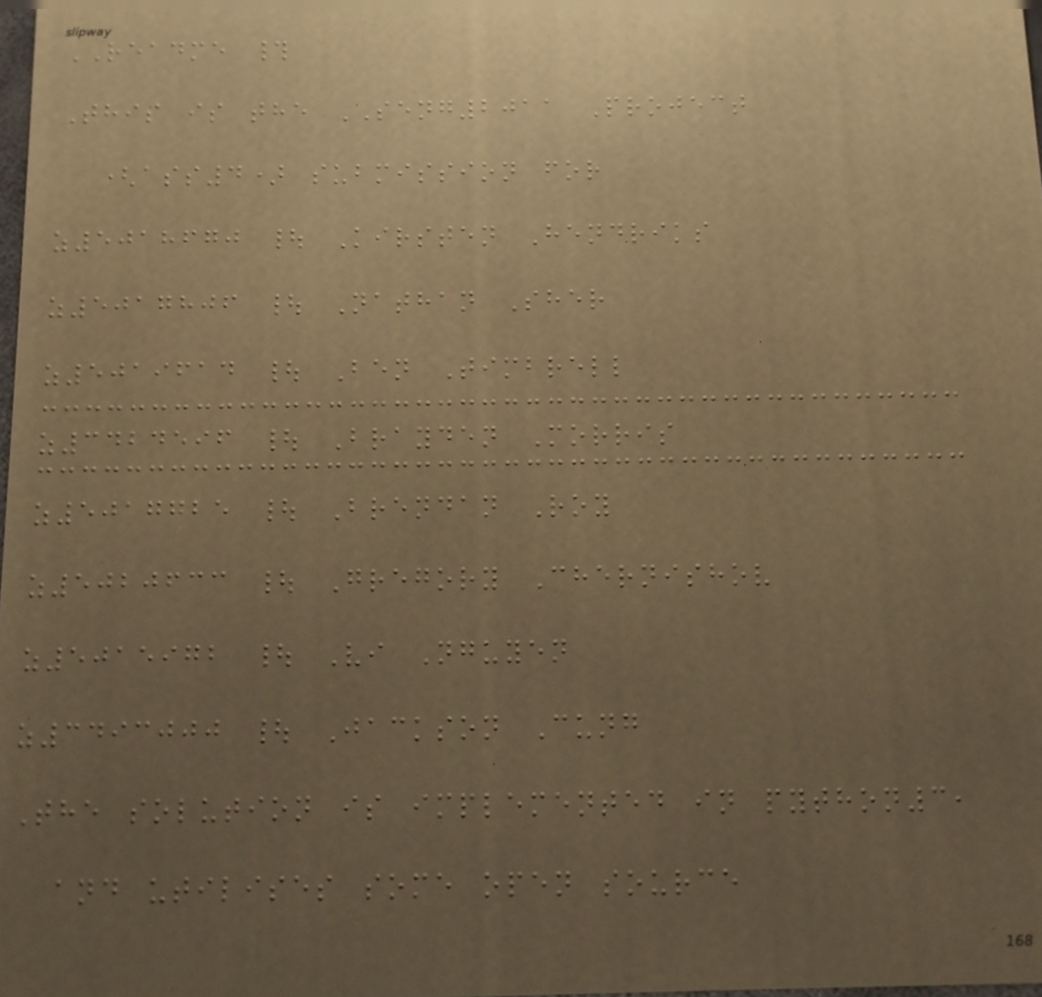README #
This is the SENG2011 Project
(ass4) submission for
z5018670 | Kirsten Hendriks
z5017806 | Nathan Sher
z5019614 | Ben Timbrell
z3424596 | Brayden Morris
z5017725 | Brendan Roy
z5020633 | Gregory Chernishov
z5015972 | Vi Nguyen
z3493000 | Jackson Cung
The solution is implemented in python3,
and utilises some open source
